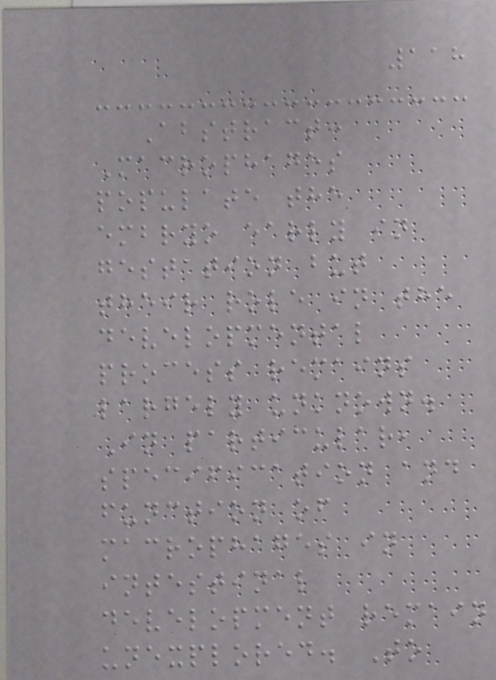118
Abstract:
Macrophages
populate the
embryo early in
gestation but
their role in the
developmental
process remains
largely unknown.
In particular,
specification and
function of
macrophages in
intestinal
development remain
unexplored. To
